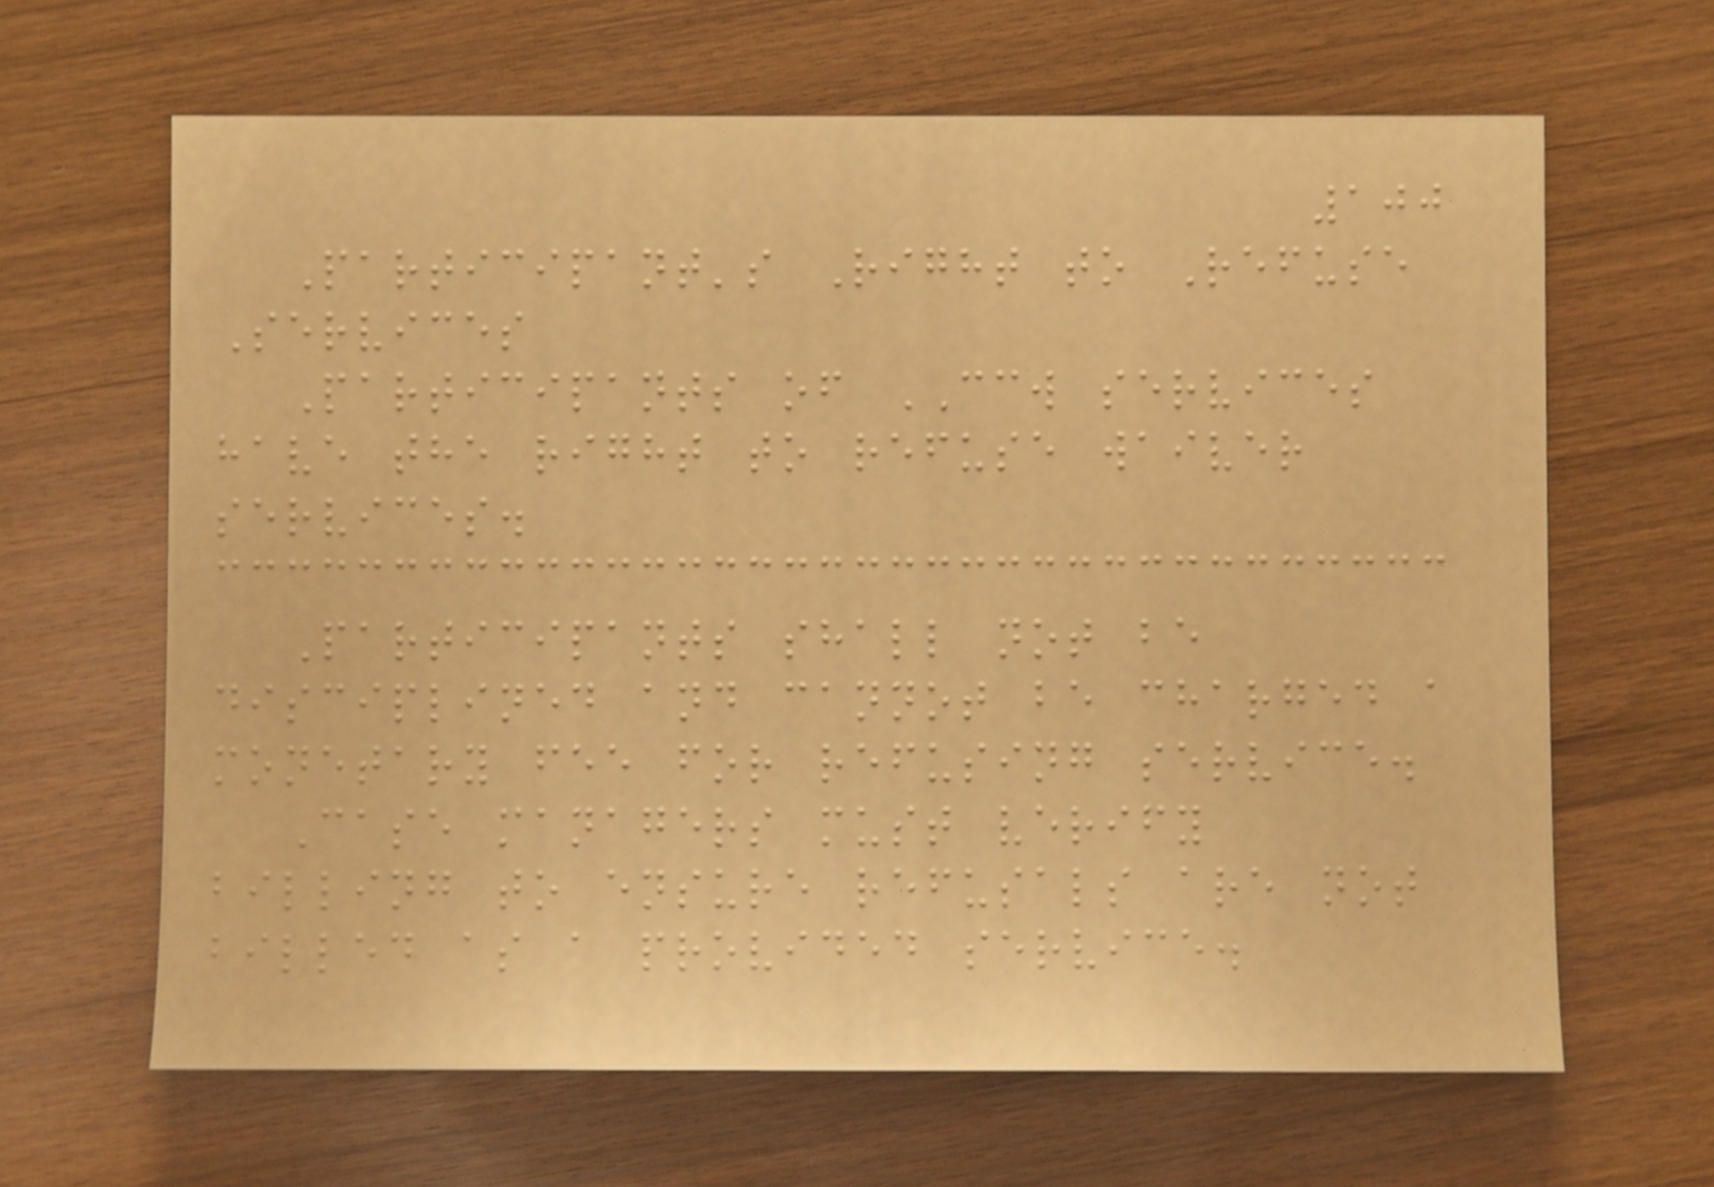100
Participant's Right to Refuse
Services
Participants of CCW services
have the right to refuse waiver
services.
Participants shall not be
disciplined and cannot be charged a
monetary fee for refusing service.
Case managers must verify
billing to ensure refusals are not
billed as a provided service.
